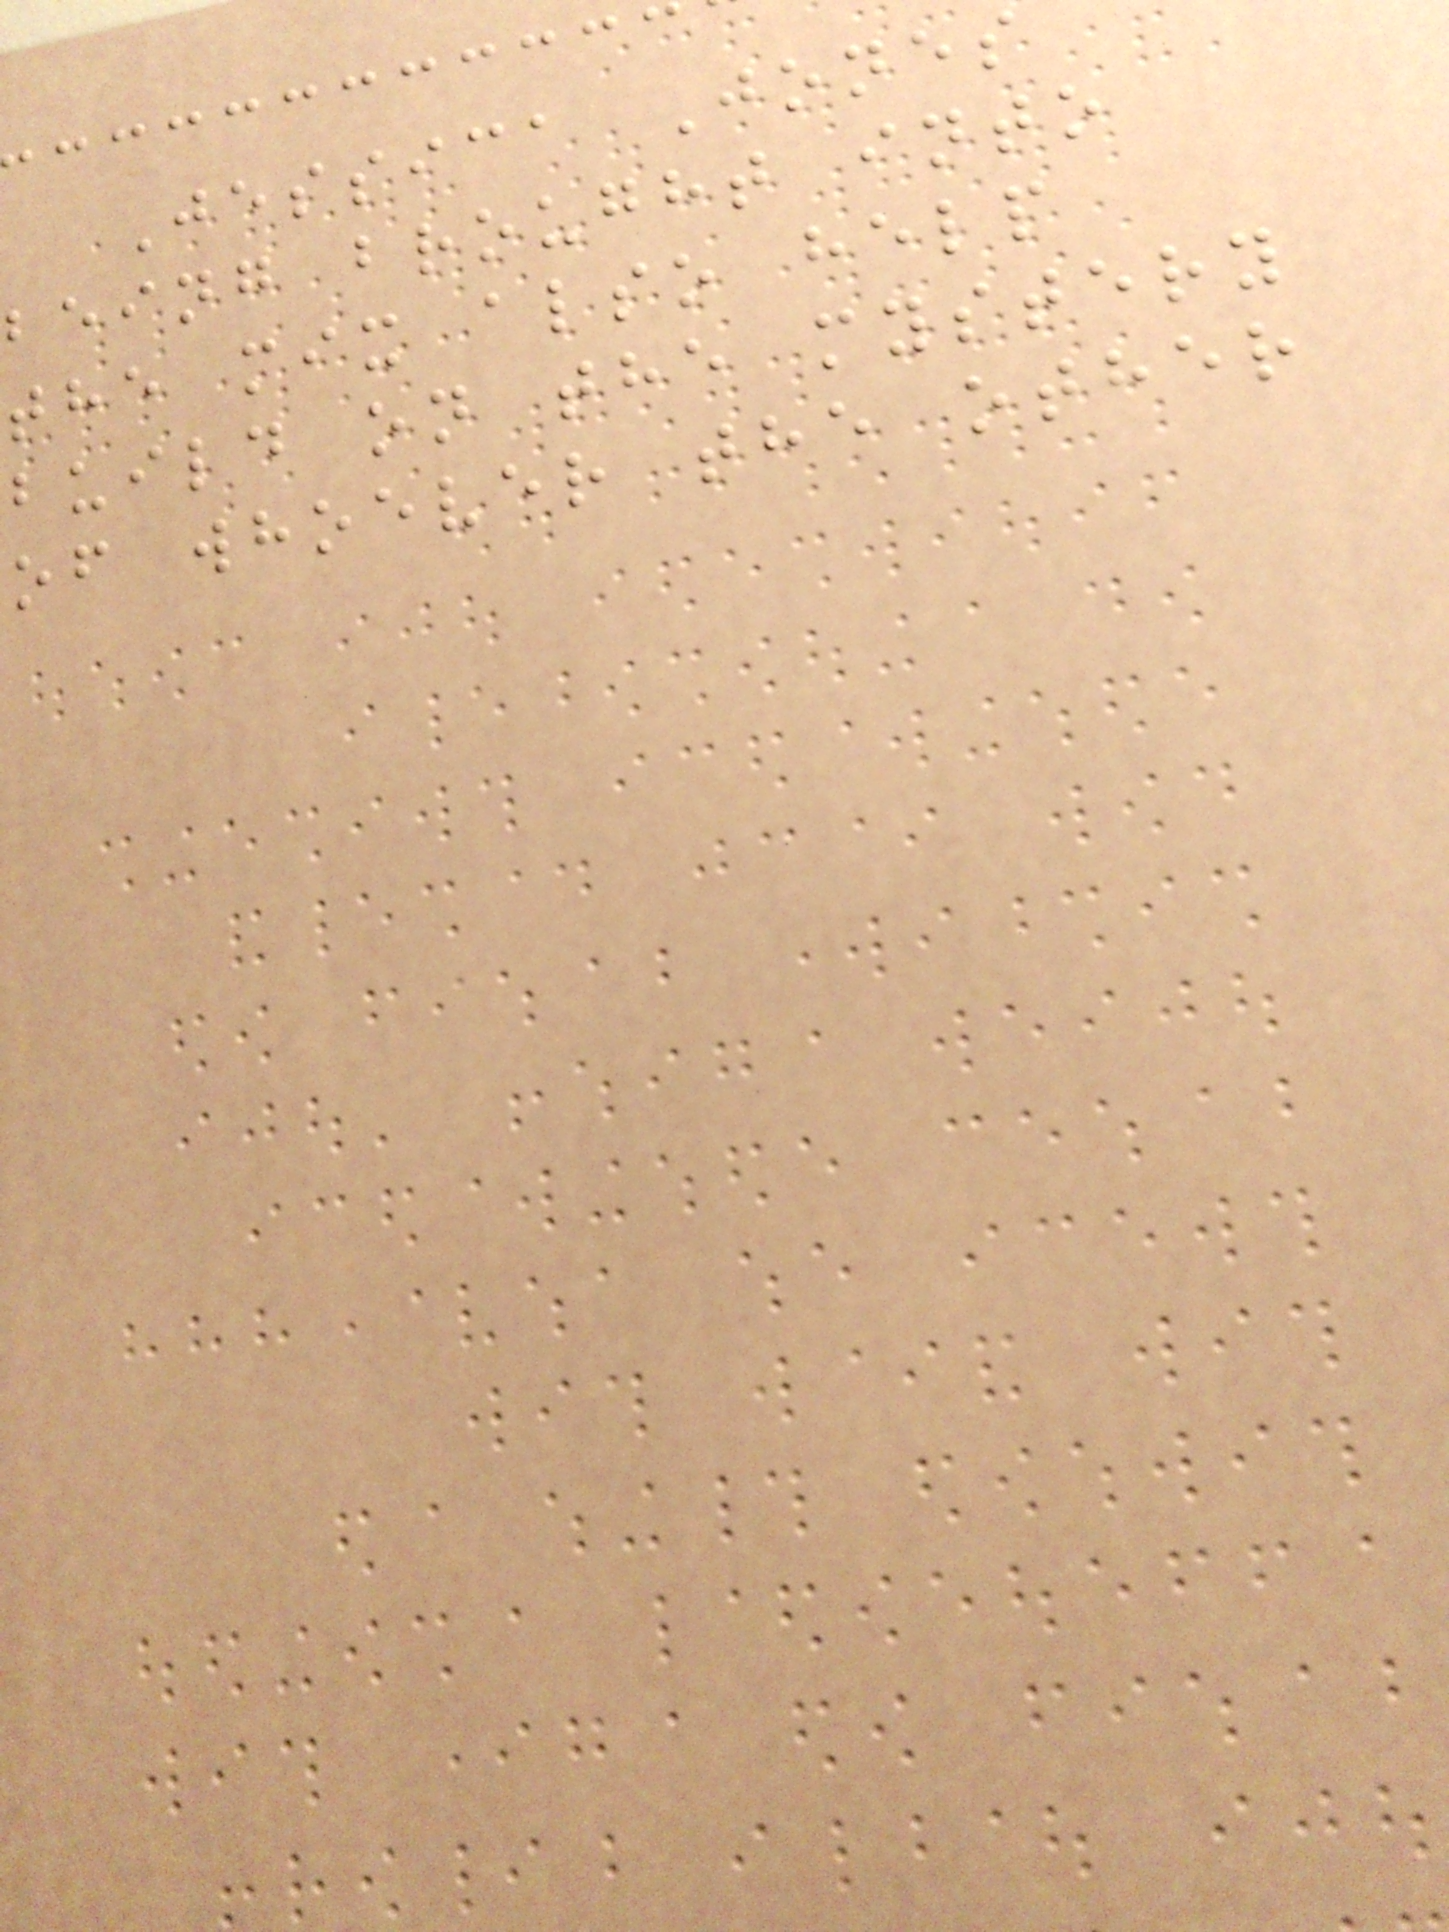Jessica Jones
being brought into
the mix also help
build on the mystery
of whoever the other
